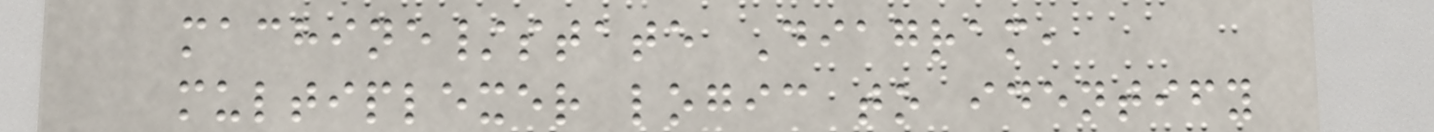machine/state Diagram,
multiplexer logic to identify
